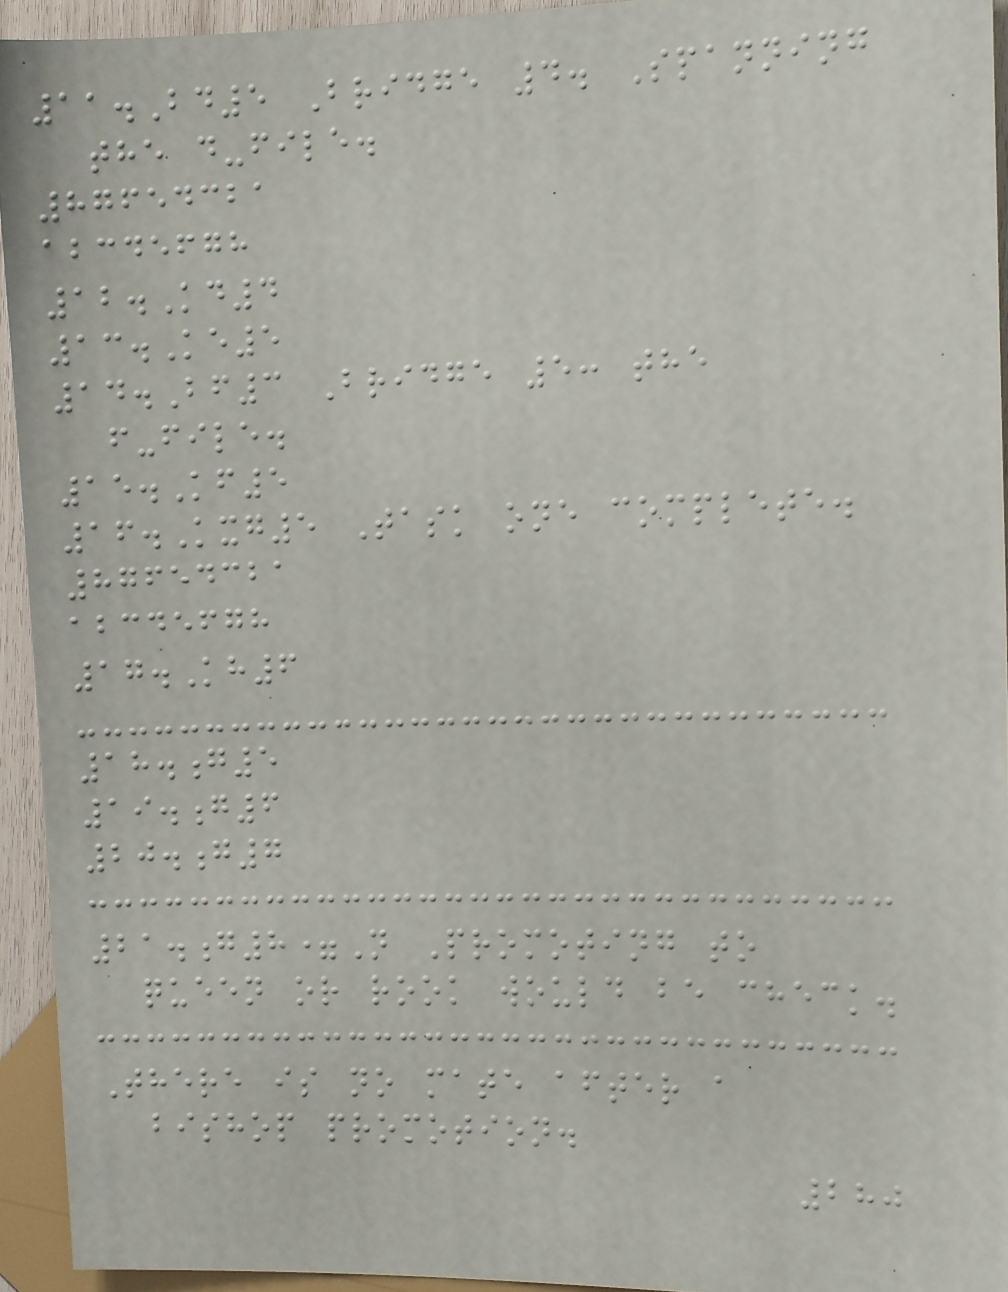11.Bd5 Bridge 4. Spanning
the d-file.
87654321
abcdefgh
12.Kd4
13.Ke5
14.Bf3 Bridge 5: the
f-file.
15.Kf5
16.Kxg5 Task one complete.
87654321
abcdefgh
17.Kh6
18.g5
19.g6
20.g7
21.g8=N Promoting to
queen or rook would be check.
There is no mate after a
bishop promotion.
280
